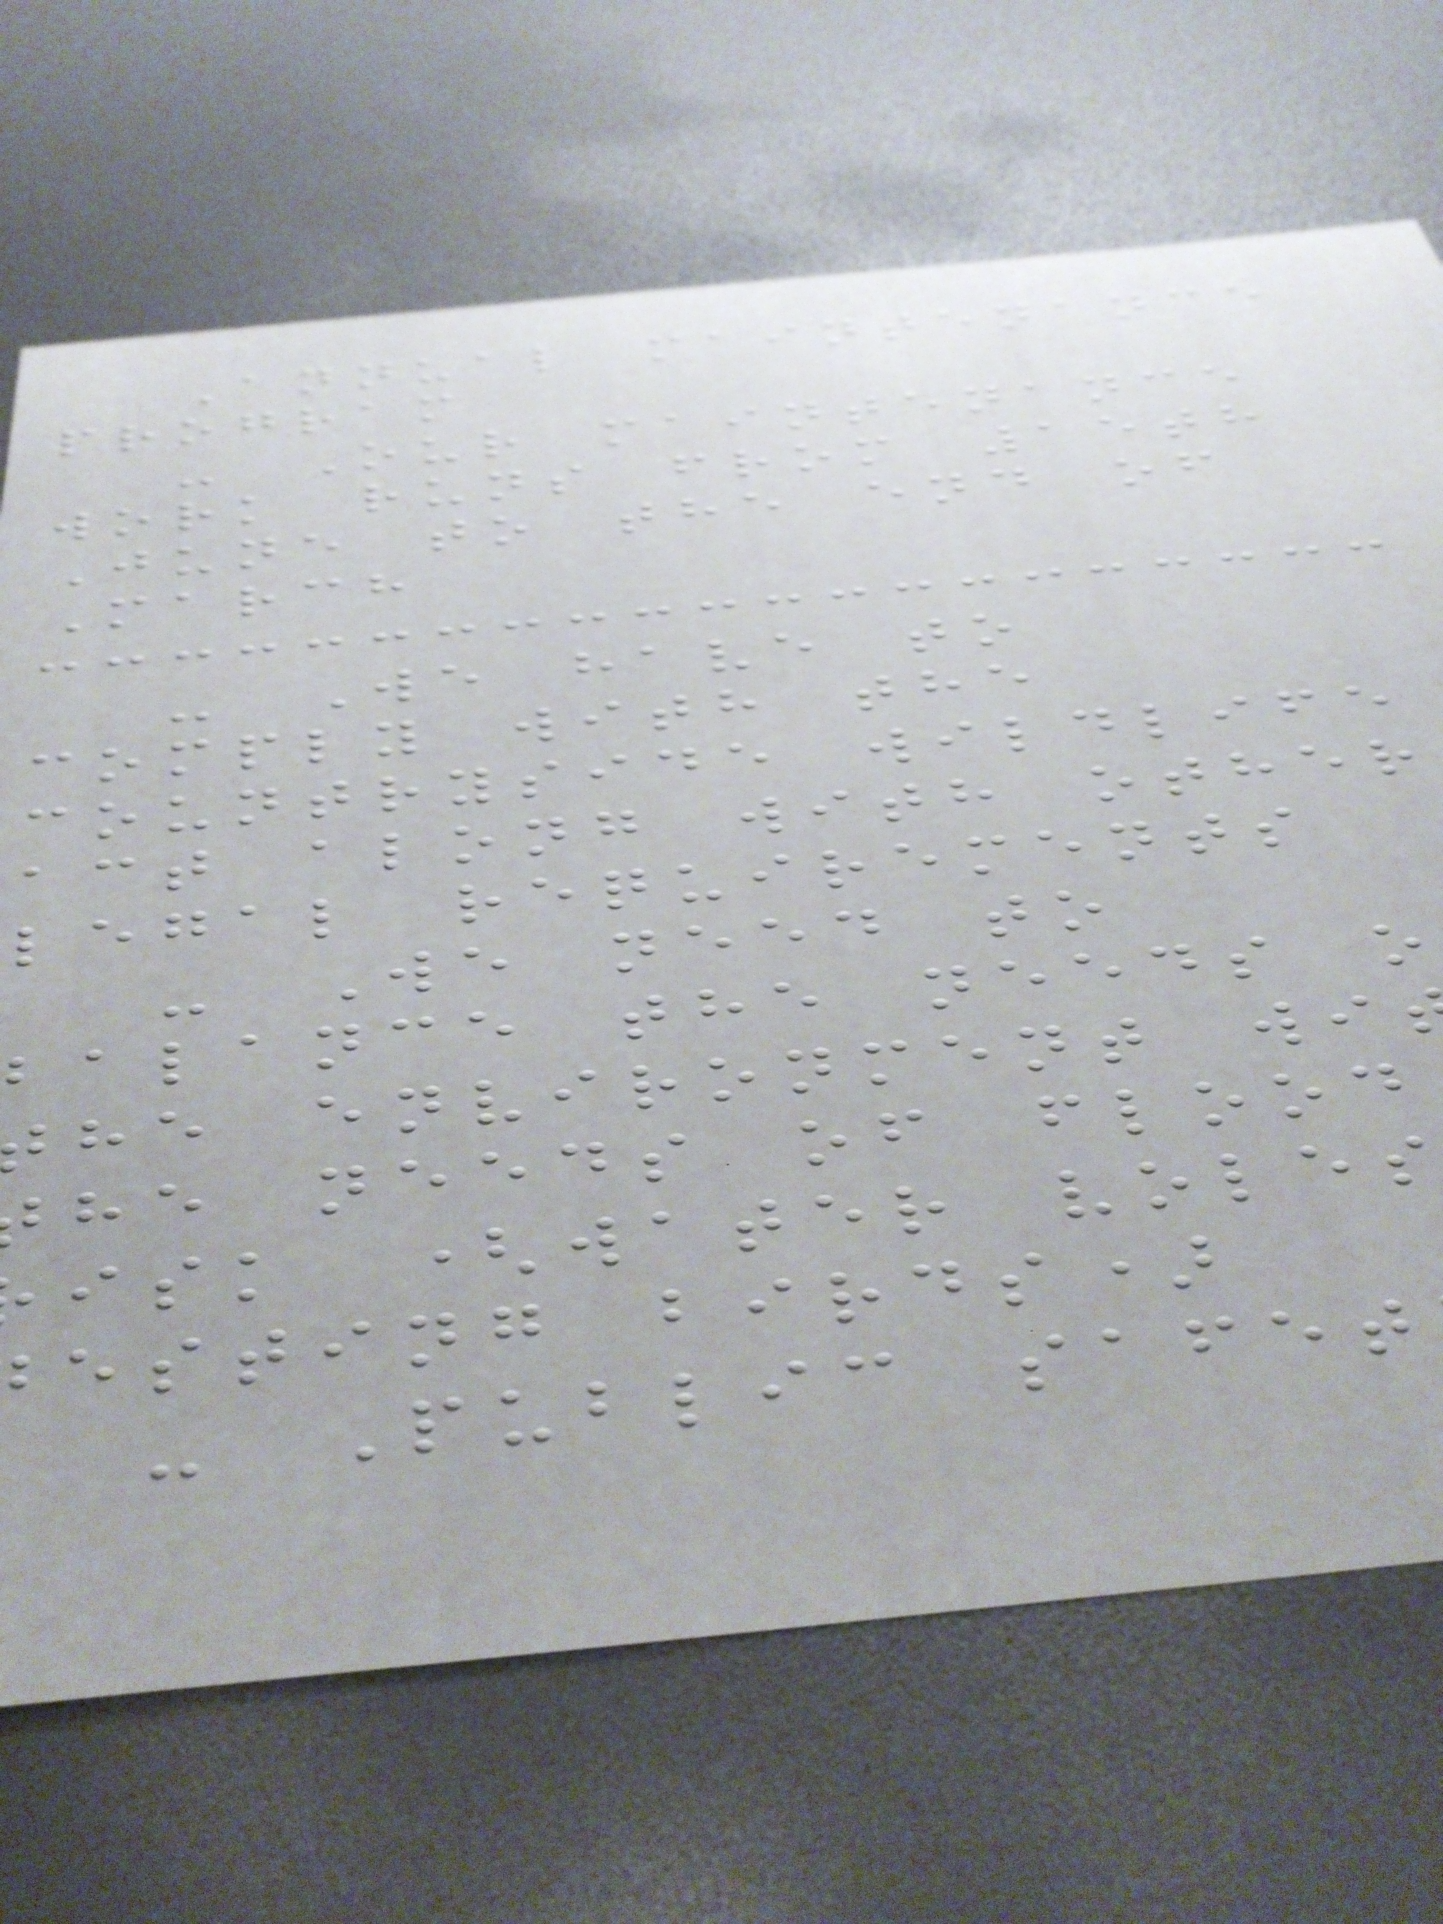Annual maintenance
program
- Our maintenance
work runs from 15th
June to the end of
March
- We have to
comply with the
countryside wildlife
act along with other
legal requirements
- We need to
balance the needs o
he environment wi
he needs of flood
isk (water voles
esting birds)
- Public safet
